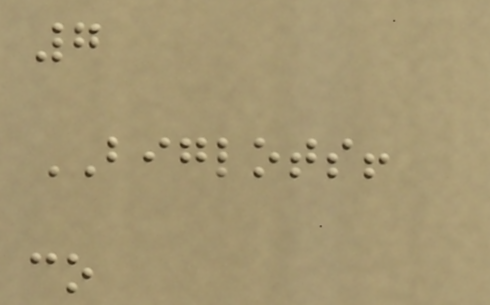7
BIGLOTS!
co
